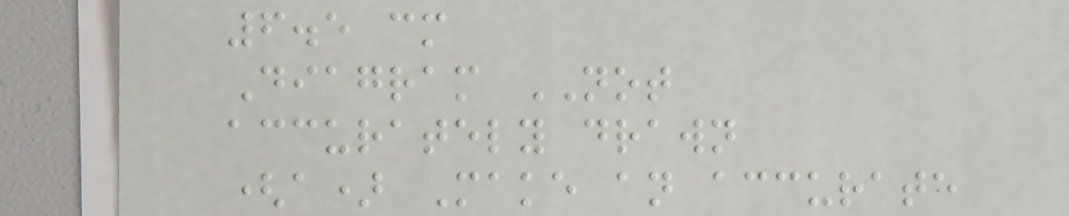6.5 cm
Diagram NOT
accurately drawn
(a) Make an accurate
